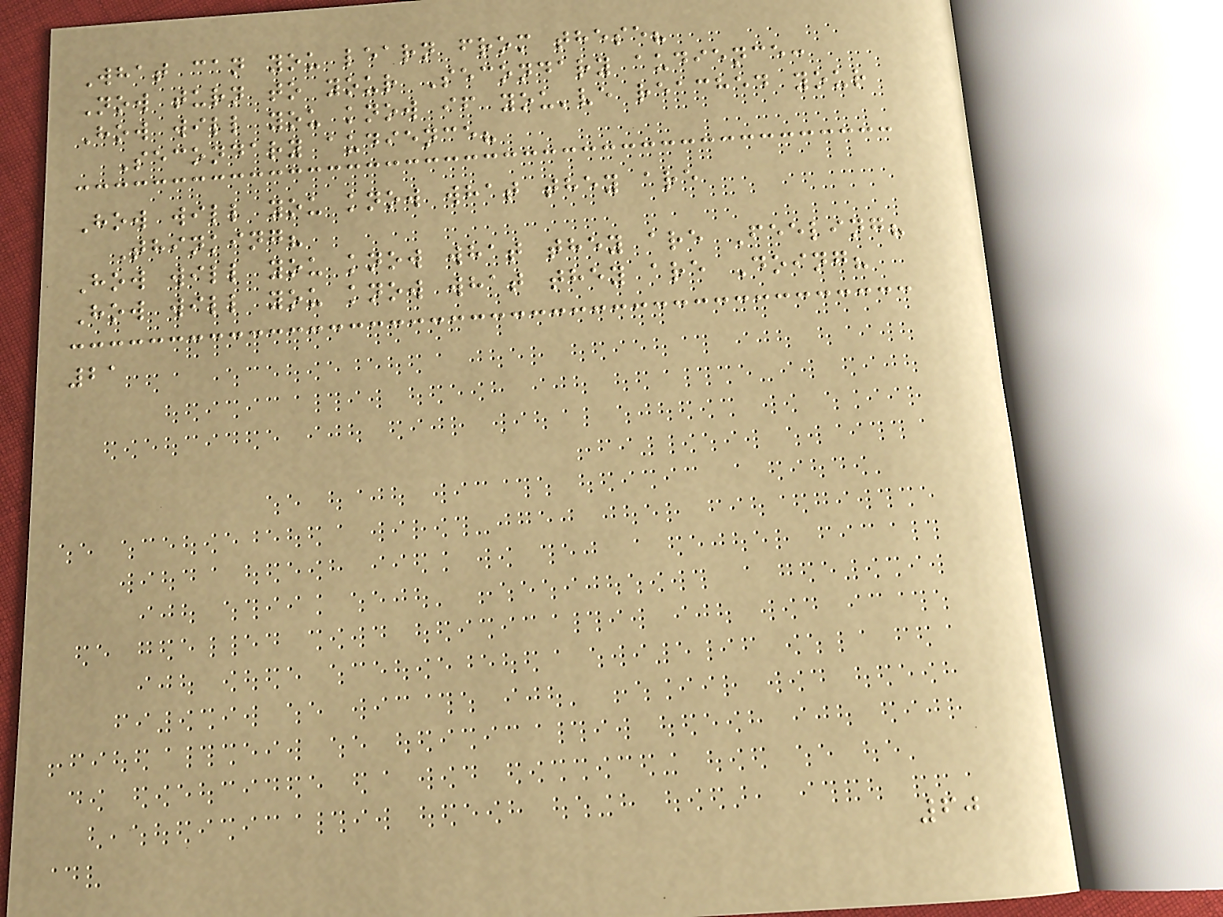What can you learn from these?
Now turn to your Secondary audience:
How will you know if you've reached your
Secondary audience?
How will you know what they are
Thinking?
How will you know what they are Feeling?
How will you know what they are Doing?
21
60
